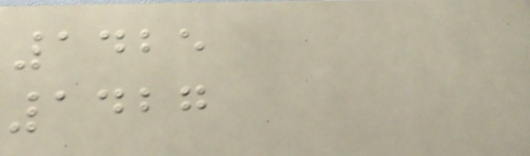1425
1427
